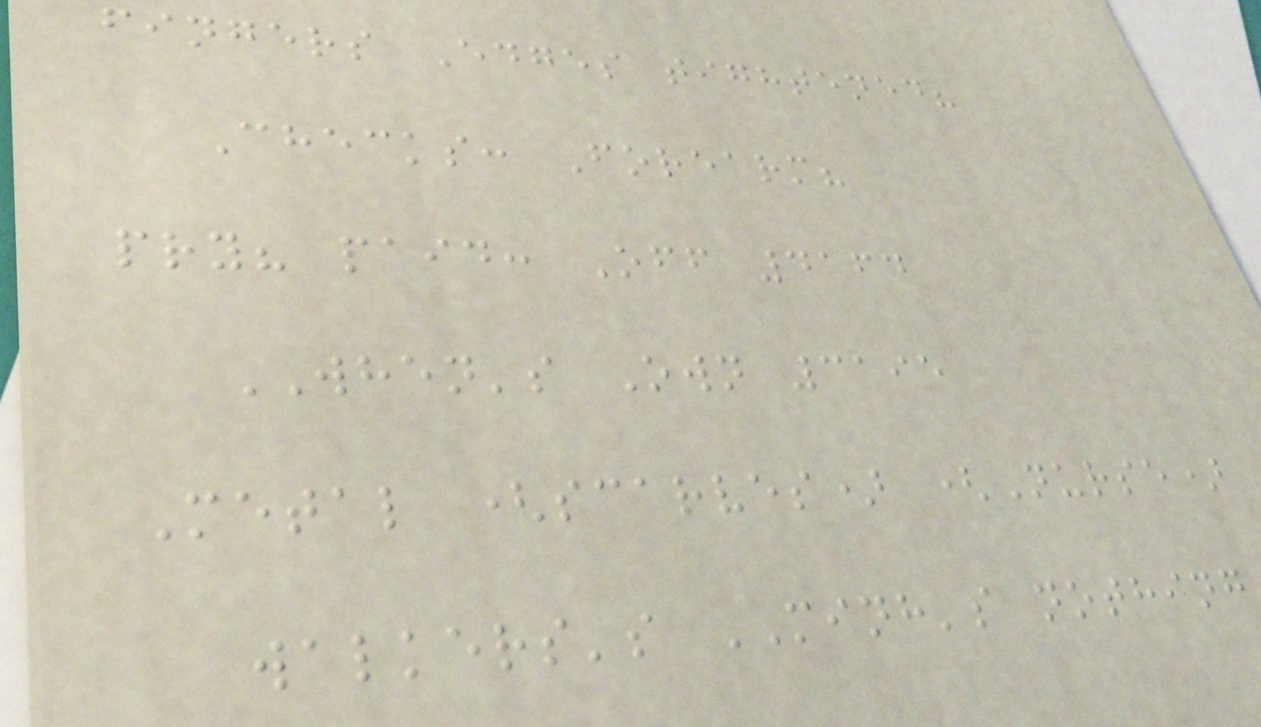fingers Edges tightened?
Checks: Forearm?
pry? paid: Off 4164
WHEN's Own 3195
Metal (scarves) (Nurse)
walkers's MINH's nothing
